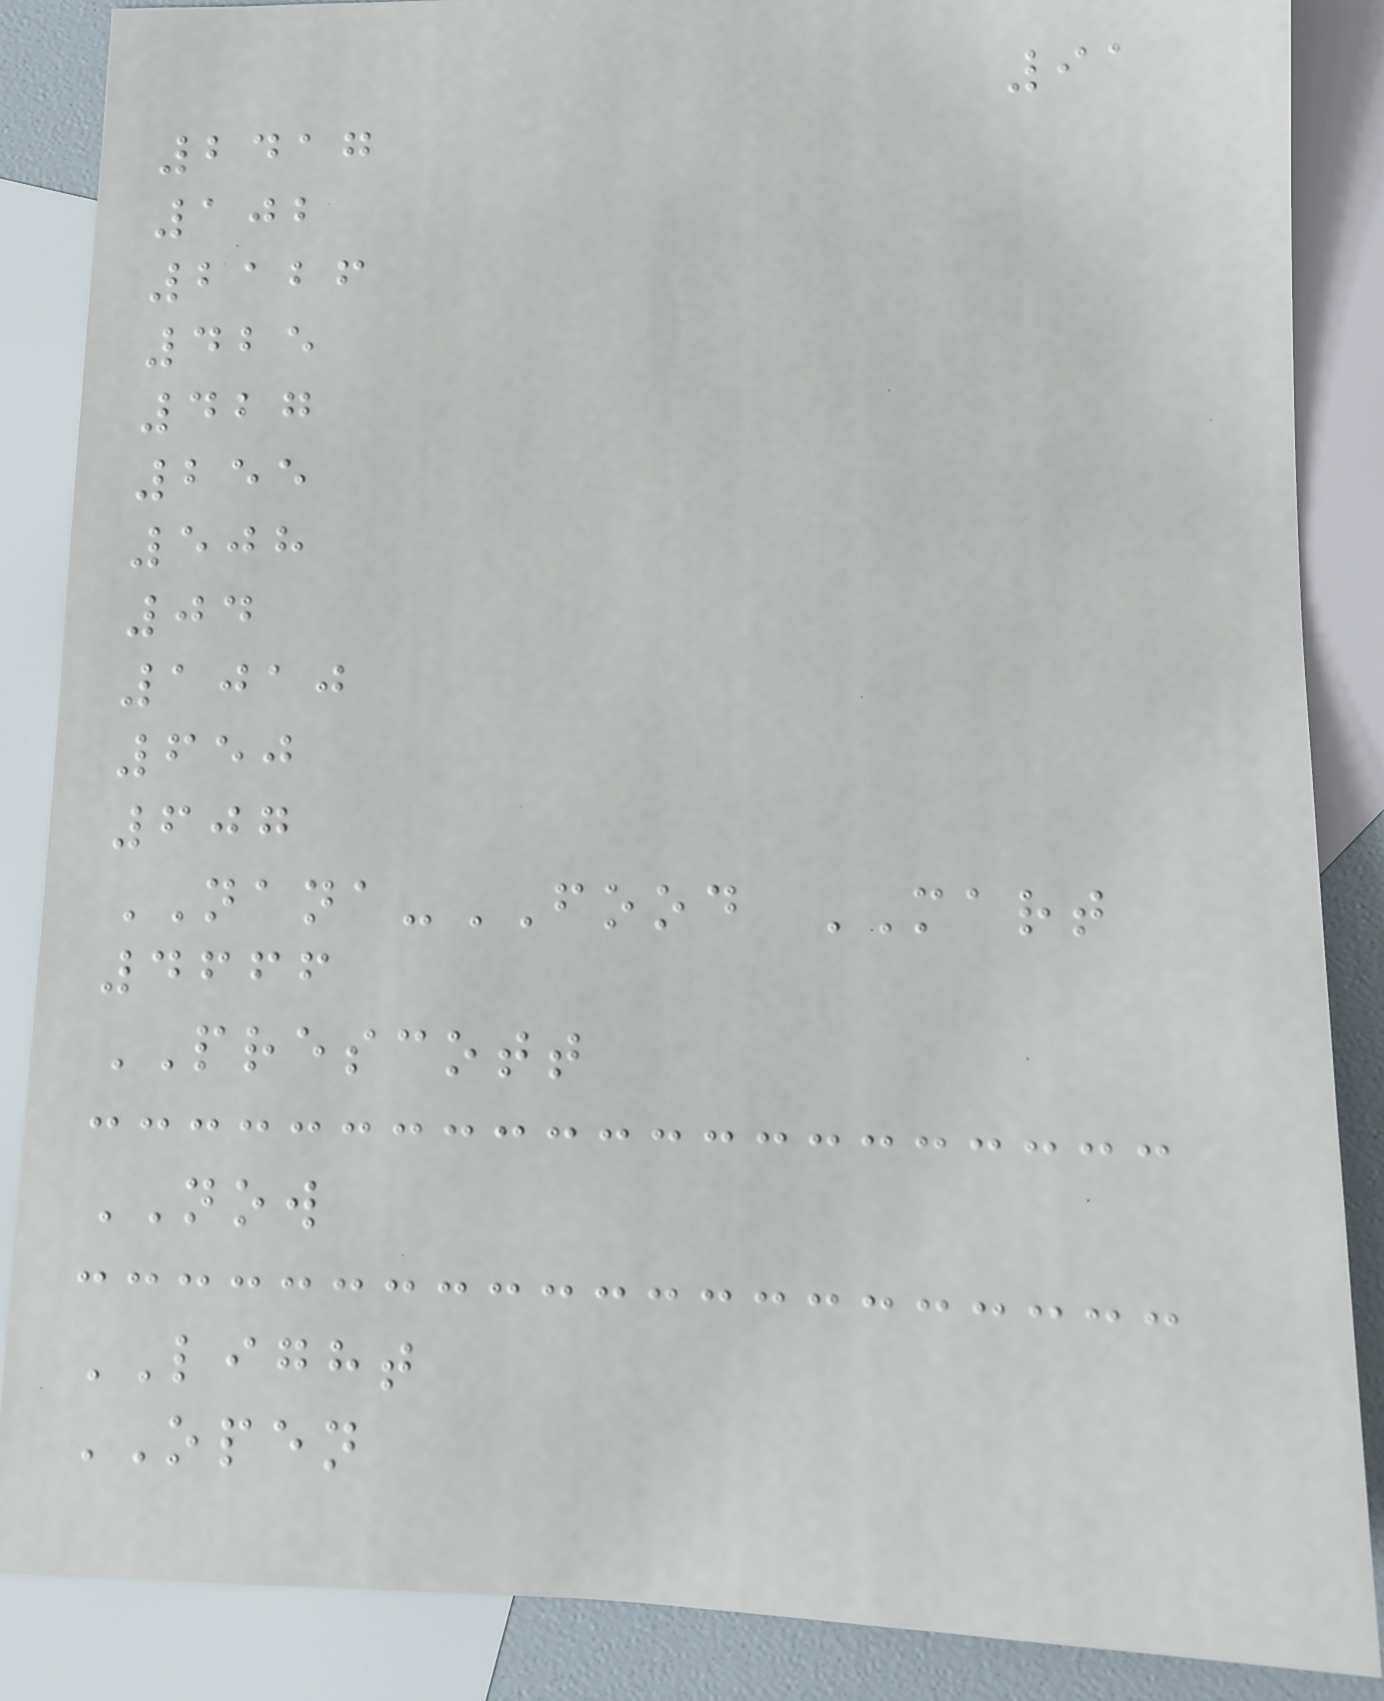91
2417
102
2126
425
427
255
508
04
1010
650
607
NANA-FOOD MART
4666
PRESCOTT
NOW
LIGHT
OPEN
